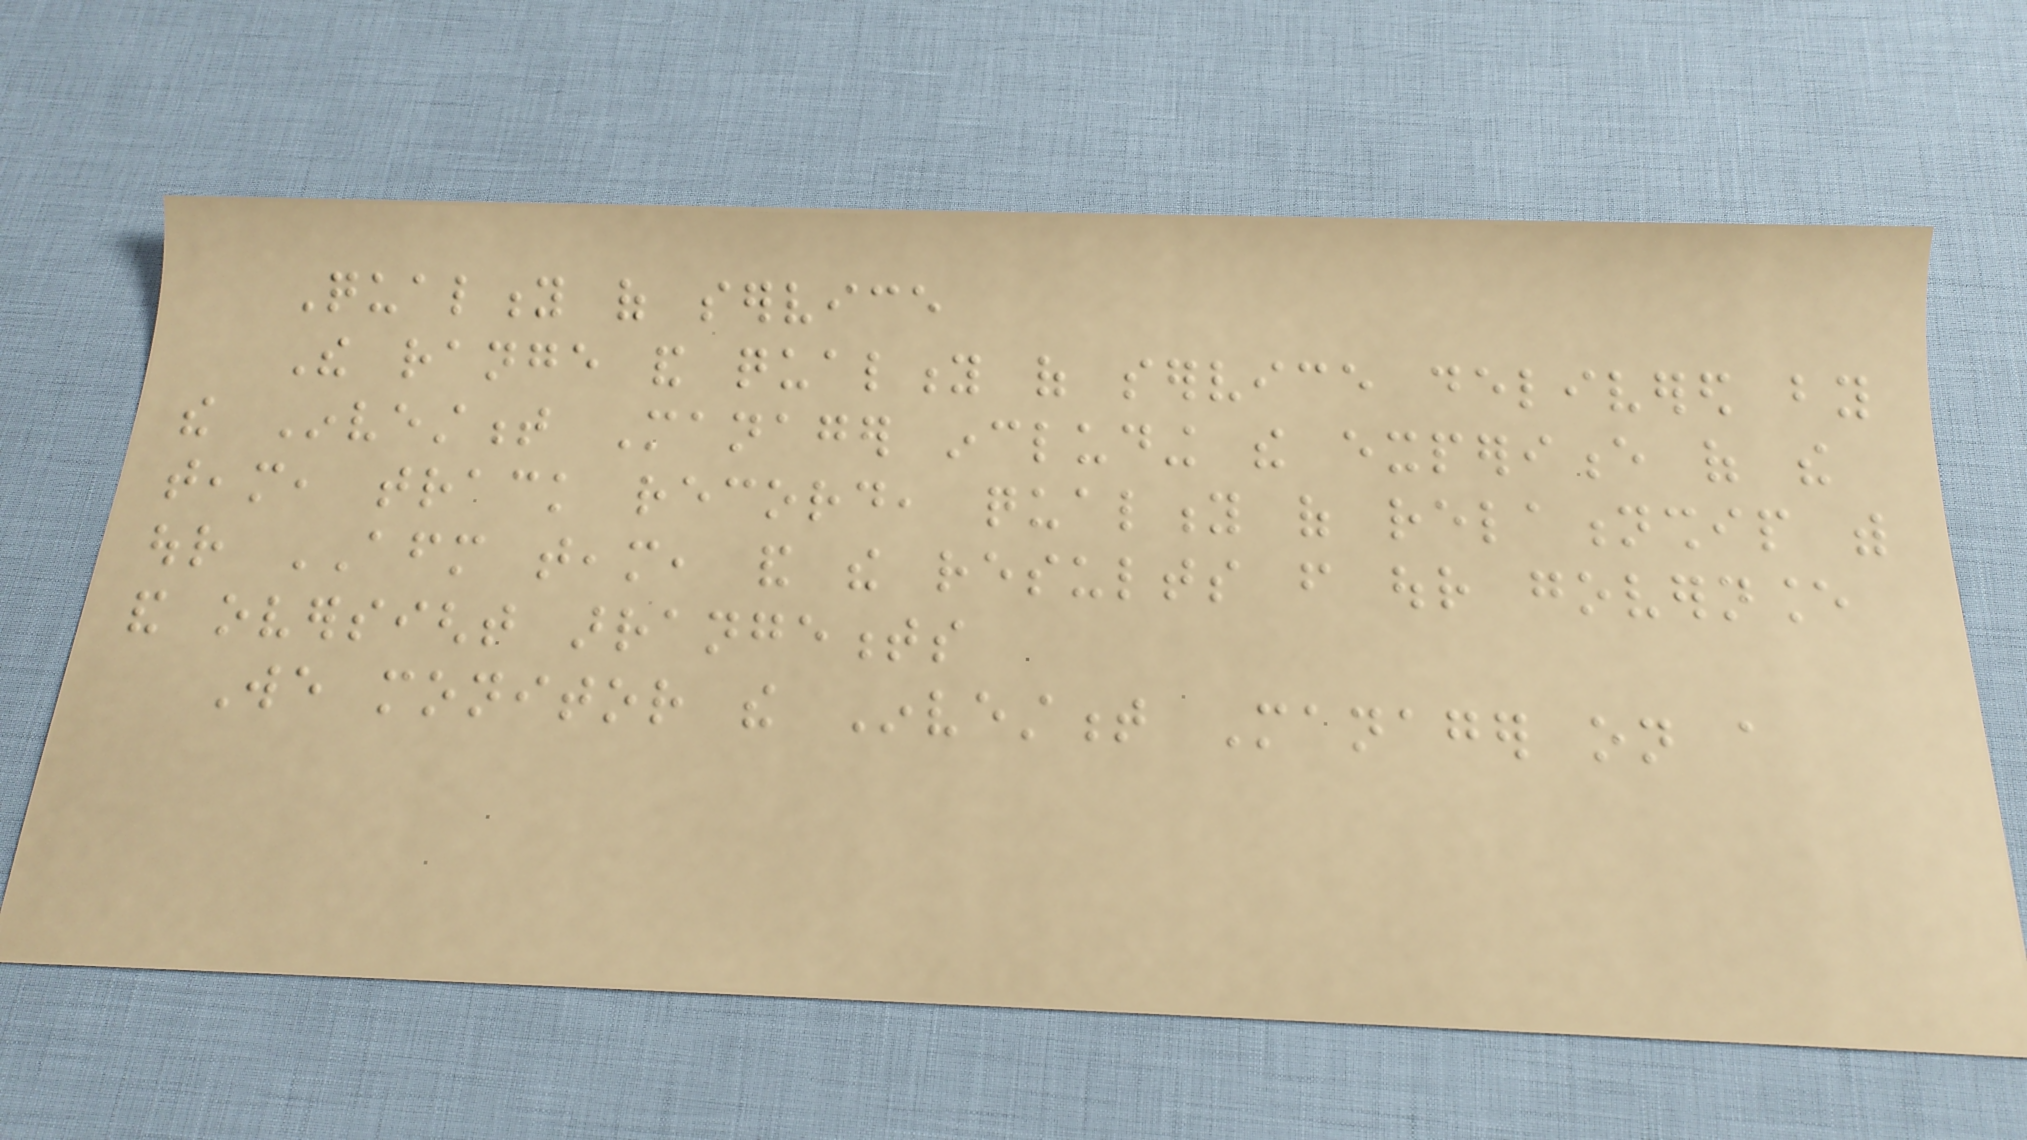Quality of service
The range and quality of service delivered by
the Investment Manager including the experience of the
team, track record, quality of relationship with
our AFM team, and the results from our governance
and oversight arrangements
We monitor the Investment Manager on a
